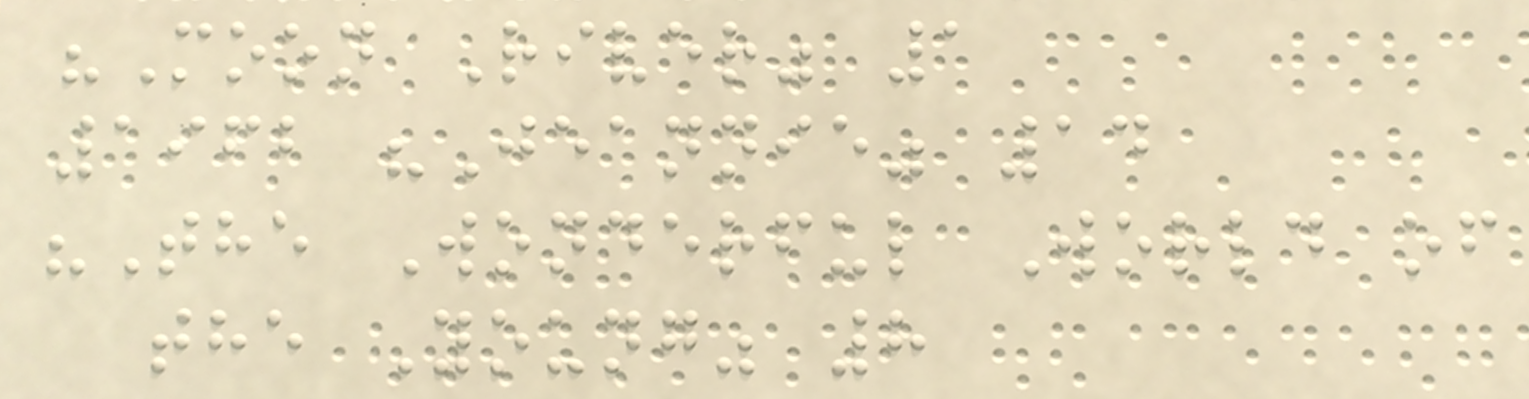"Moon River" 1
1962 "Jeannie" 14
"The Wonderful World of
the Young" 8
